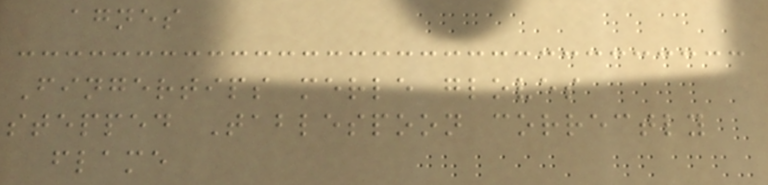agnes
Fingertips merle gloves
stepped Tablespoon correctly
flame
